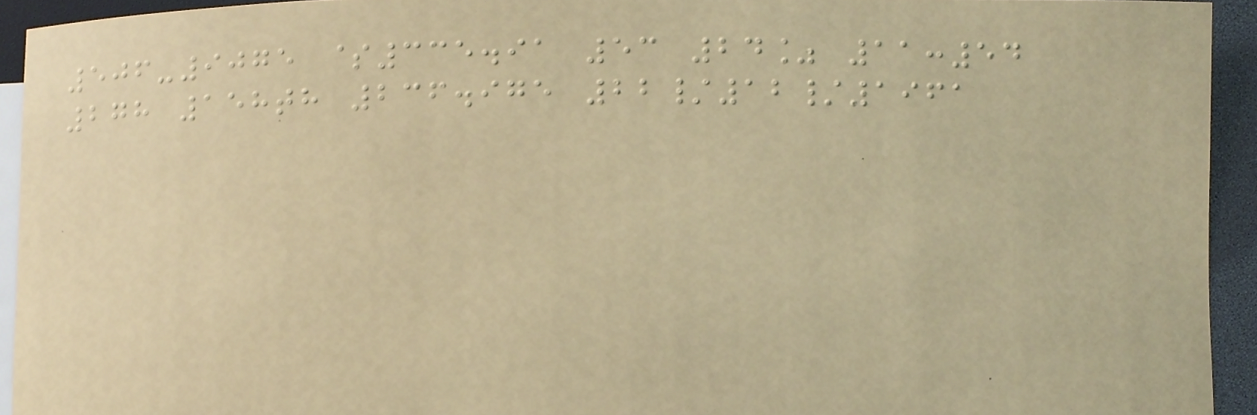506-9075 $335.91 53 24% 11:54
278 158th 236.975 22/12/1961
